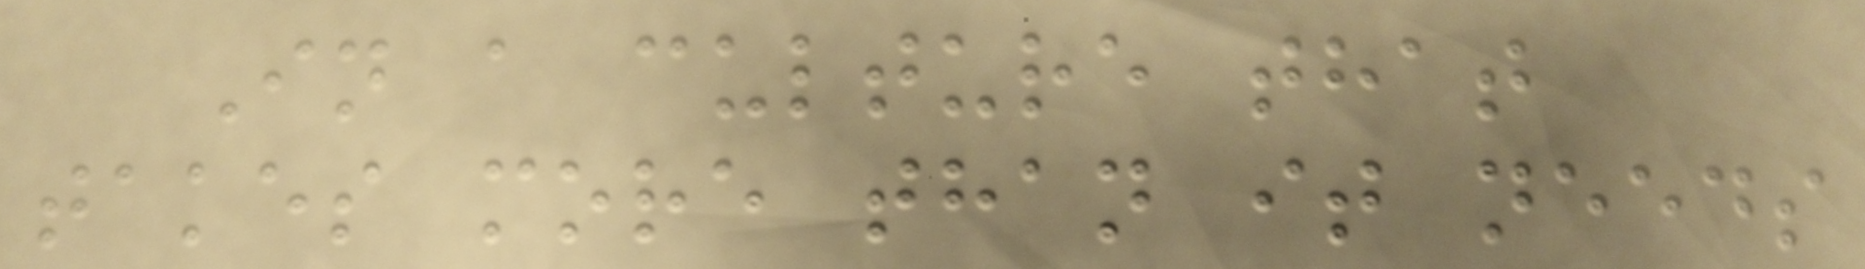In a culture that
takes more than it needs
